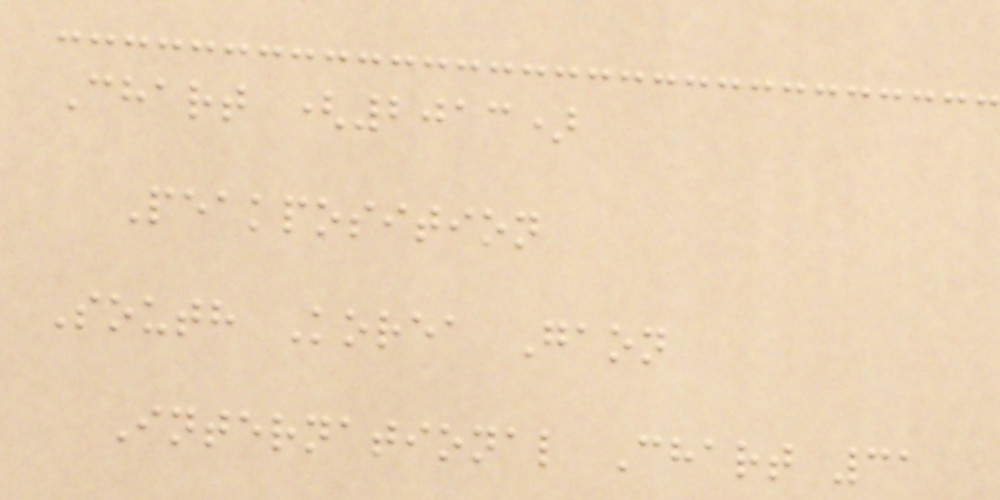Chart (2013)
Peakposition
South Korea Gaon
International Chart 31
